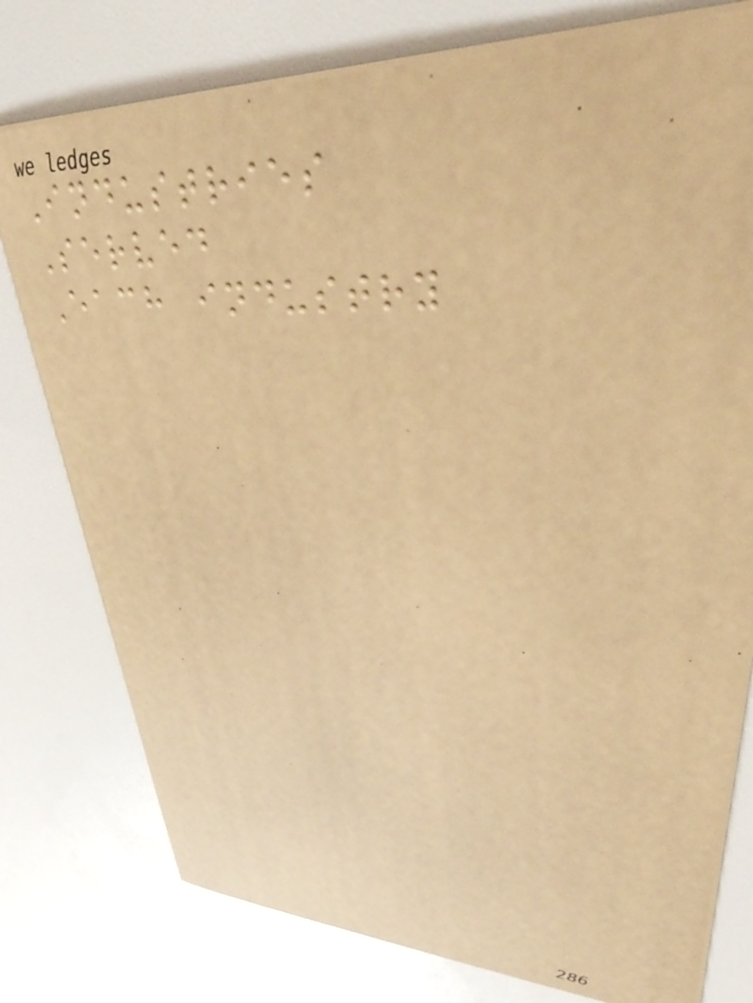Industries
Served
Each industry
